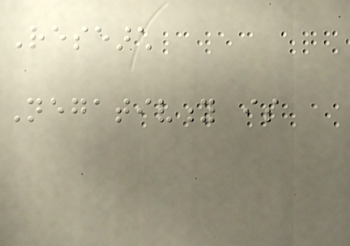Research
Negativity is
